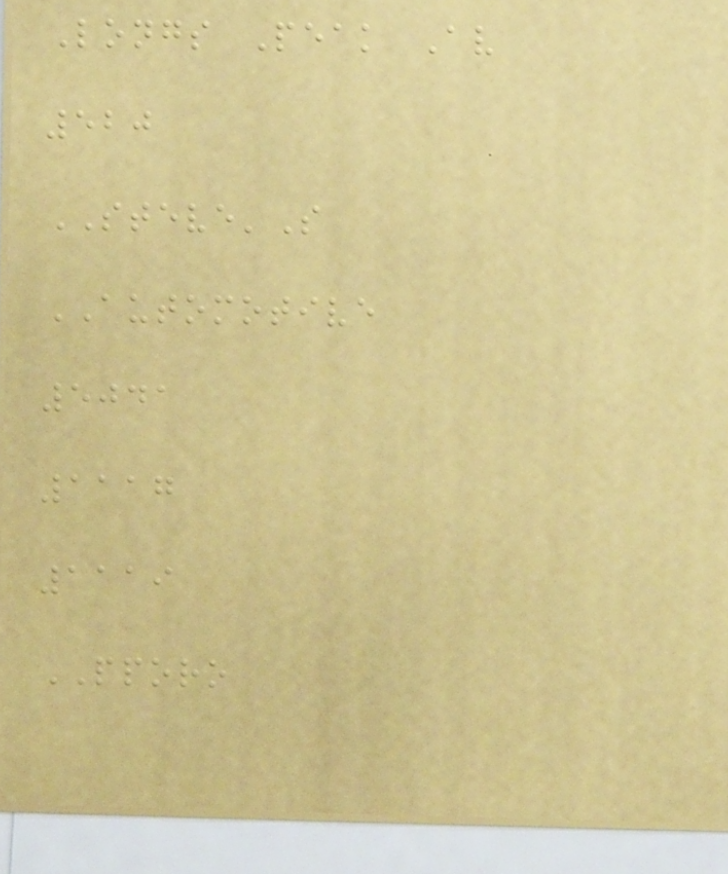Longs Peak Av
520
STEVE'S
AUTOMOTIVE
5041
1117
1119
PPORO
